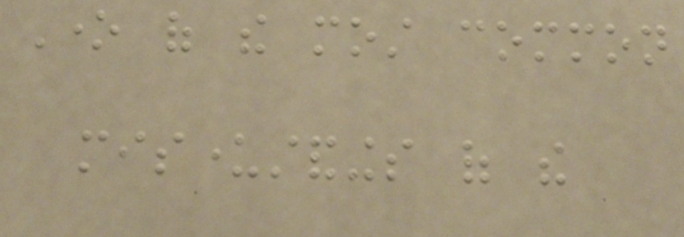One of the most common
misunderstandings of the
